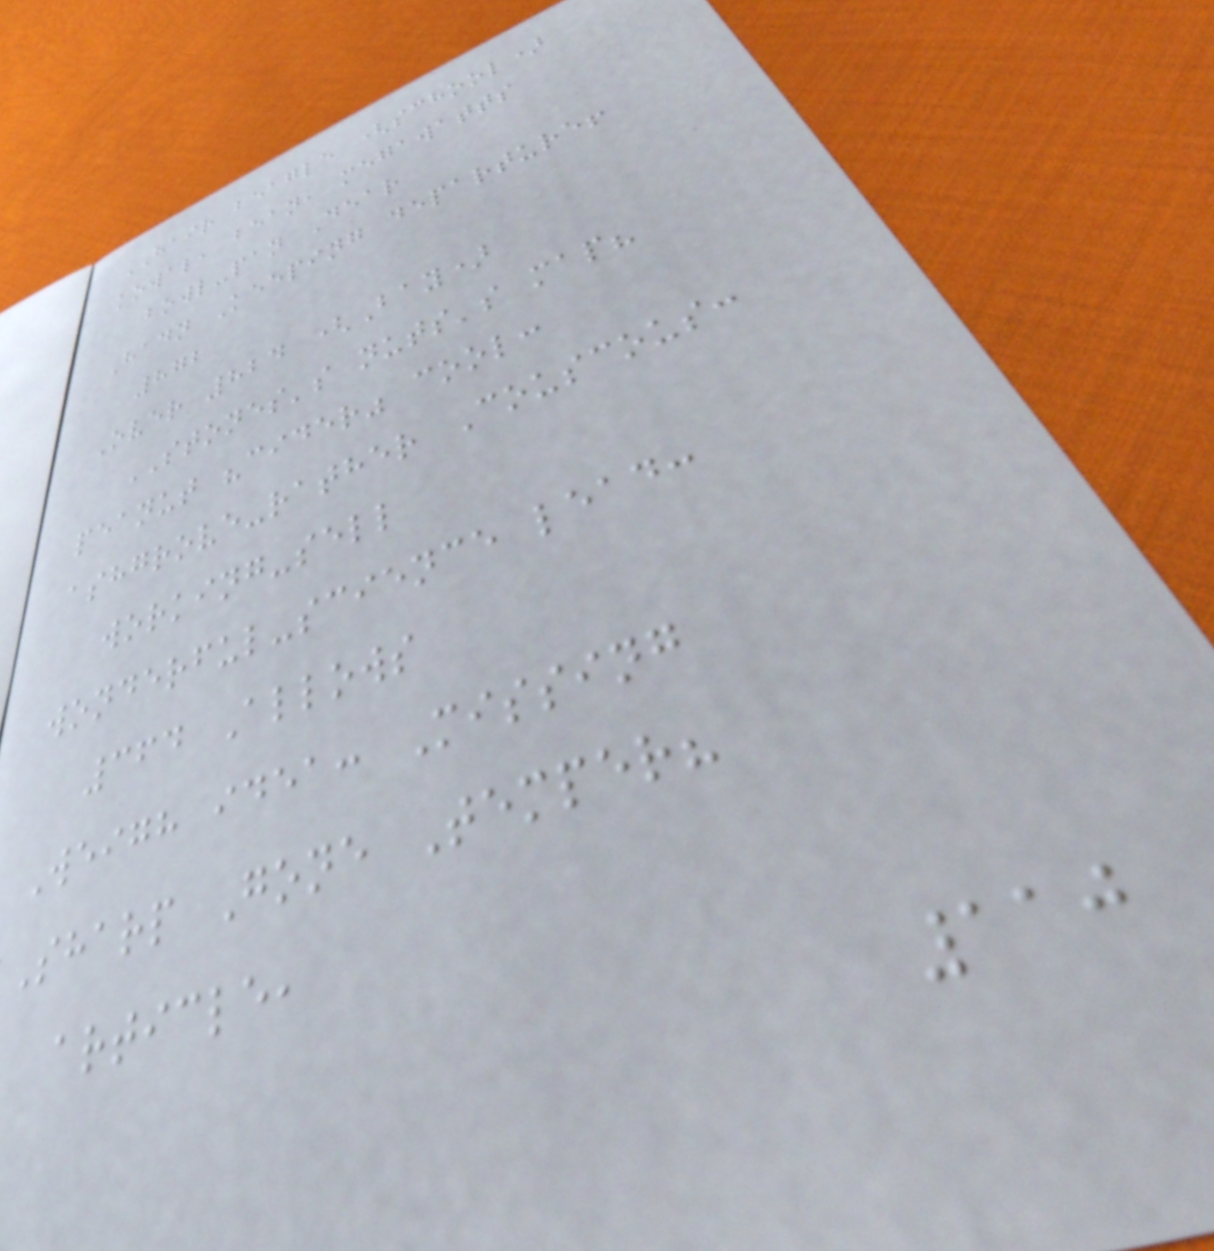HAIR beagle (school)
kowal, bean, megawatts
bowl-pan Dear
Hadn Keeping departure!
872
Over 824 (Bay)
STONES's nuts's map?
peanut "cider" cool:
ashgrove-rather Couscous:
working-sell
wonderful-science lead:
364 Allows
Weigh idea: Missing
Sharp Gone Temper?
article,
110
